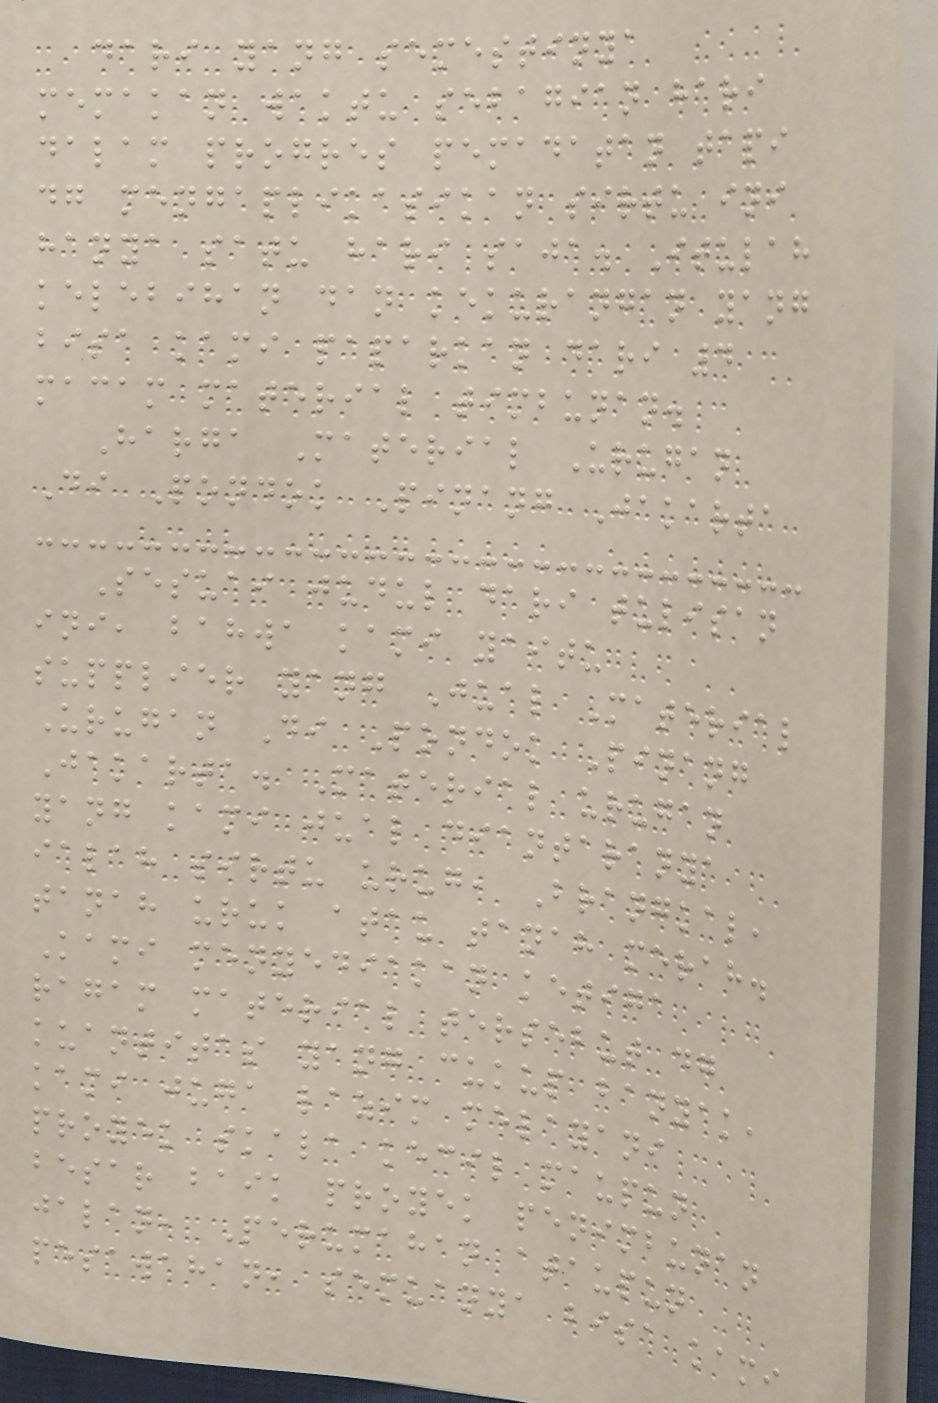dari yang semestinya
memakan waktu sebagian hari
dalam progres pemadatan tapi
dg mengaplikasikan sirtu ini
hanya satu hari saja. Itulah
kelebihan dan kekurangan yang
bisa kami paparkan dari 4
macam material timbunan.
Harga Material Urugan
Di Pondok Pinang Jakarta
Sesuai judul dari tulisan
ini, bahwa kami yaitu
supplier yang Jual Material
Urugan Di Pondok Pinang
Jakarta. Material urugan
yang kami jual diantaranya
ialah sirtu urug, Brangkal,
tanah uruk atau tanah merah.
Kami menyediakan ketiga
ragam material tersebut dg
kuantitas yang cukup banyak,
kami juga lazim melayani
proyek skala kecil maupun
besar baik proyek penimbunan
jalan, Perumahan ataupun
pesawahan, semuanya bisa kami
